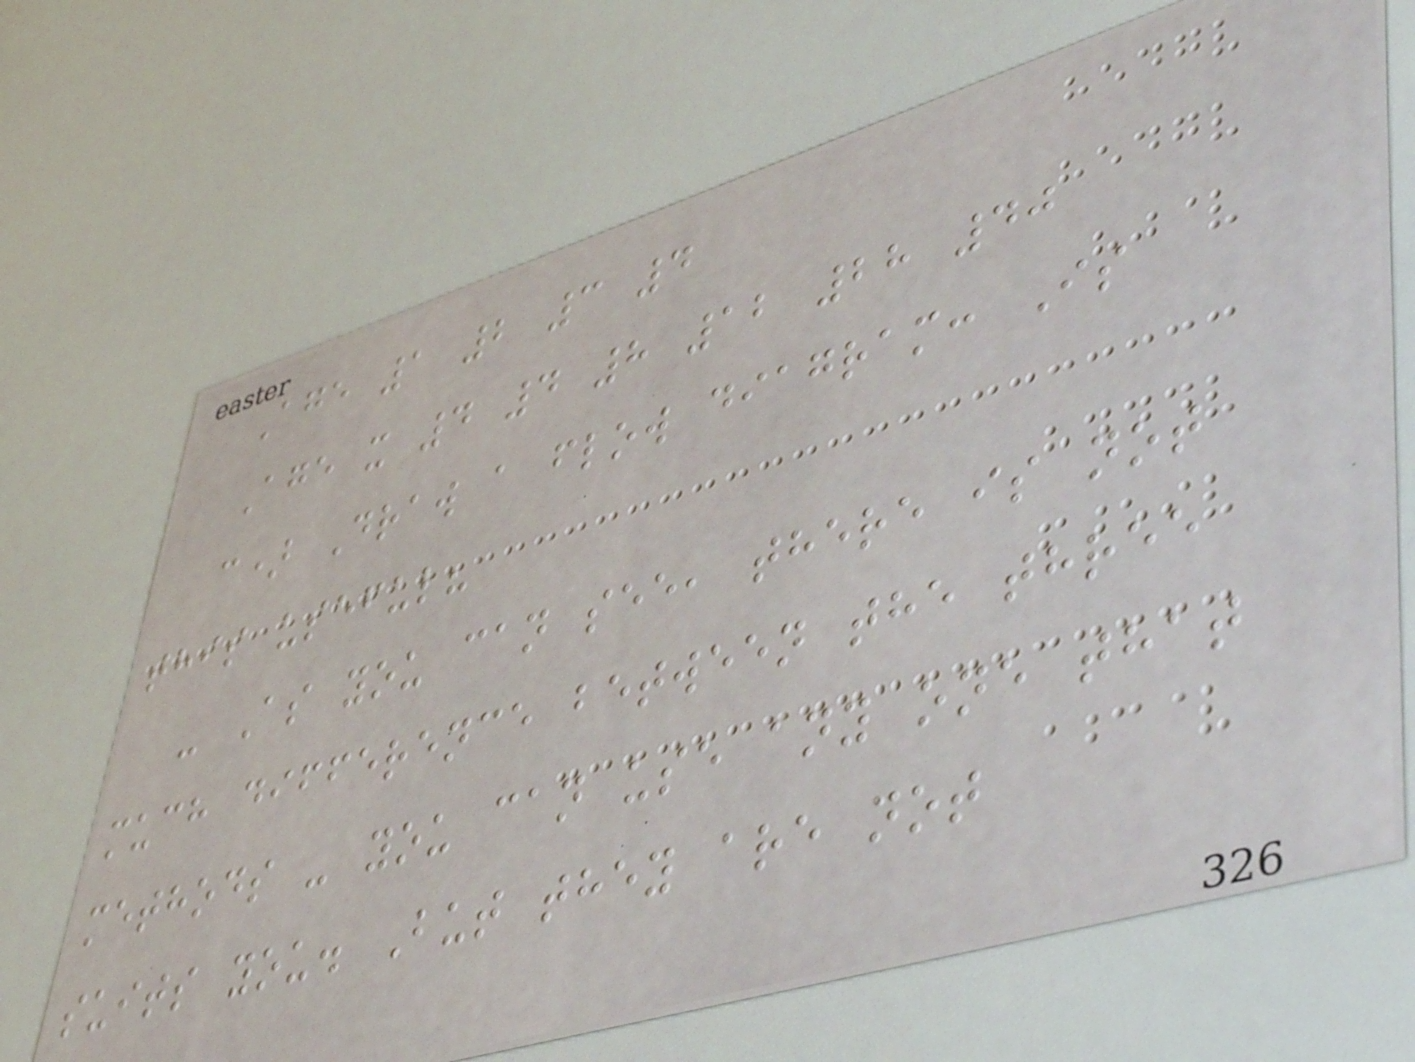Age 1 2 3 4
Age x 4 4 8 12 28 40
c) Draw a flow diagram: Is
this useful?
- As you can see, there is not
much difference between the three
methods - you can use any one that
suits you. But they are not
